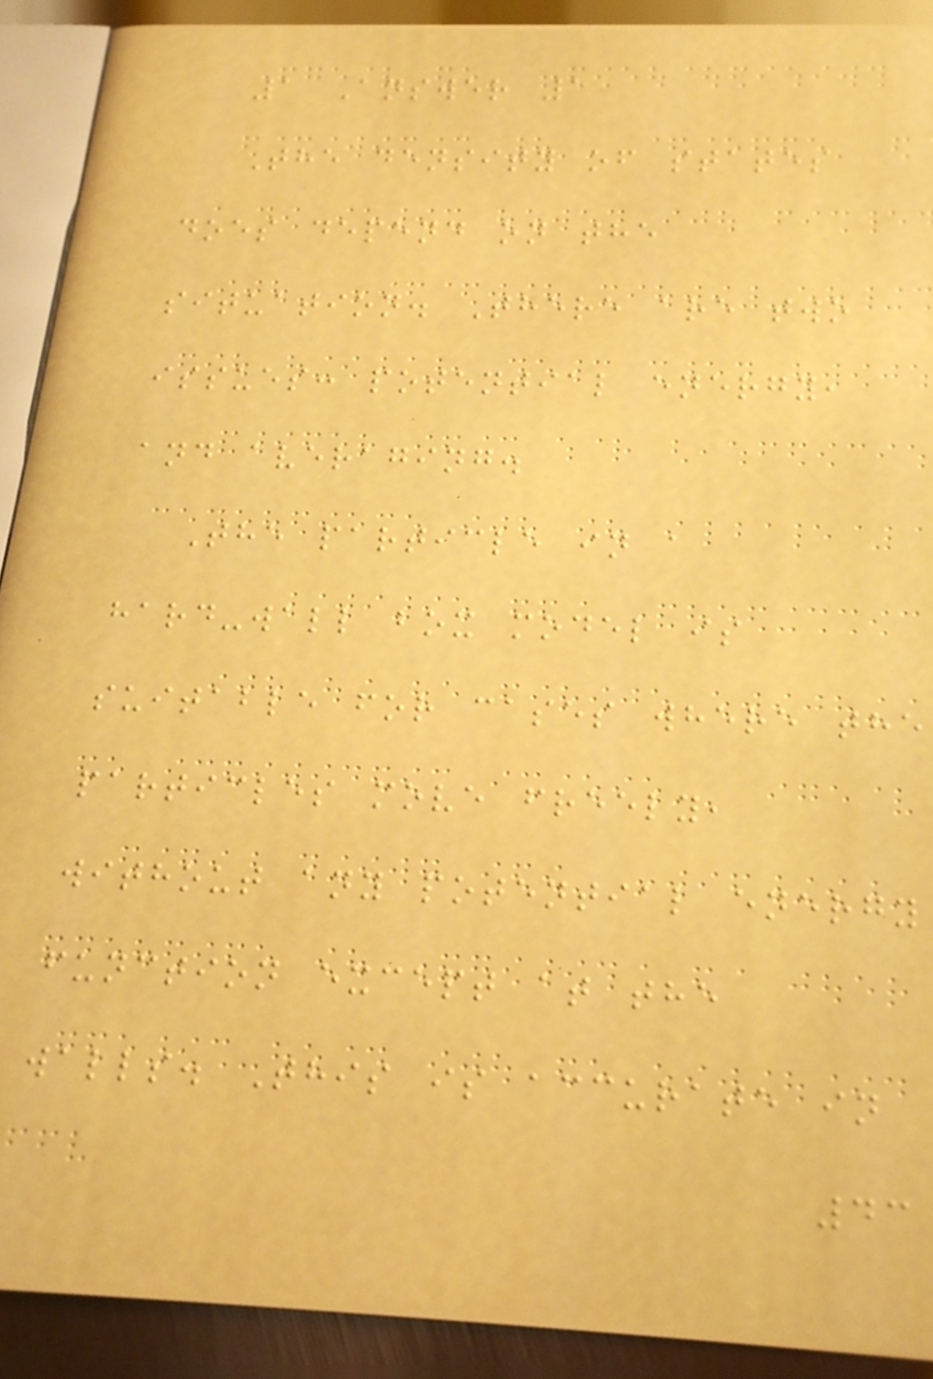1 Answer 1
The density of states
does depend on the
situation. There are two
issues: potential energy,
and averaging.
The particle in a
hard-wall box model is
suitable for cases where the
particles move freely,
without any potential energy
function except at the
walls. This is accurate in
43
